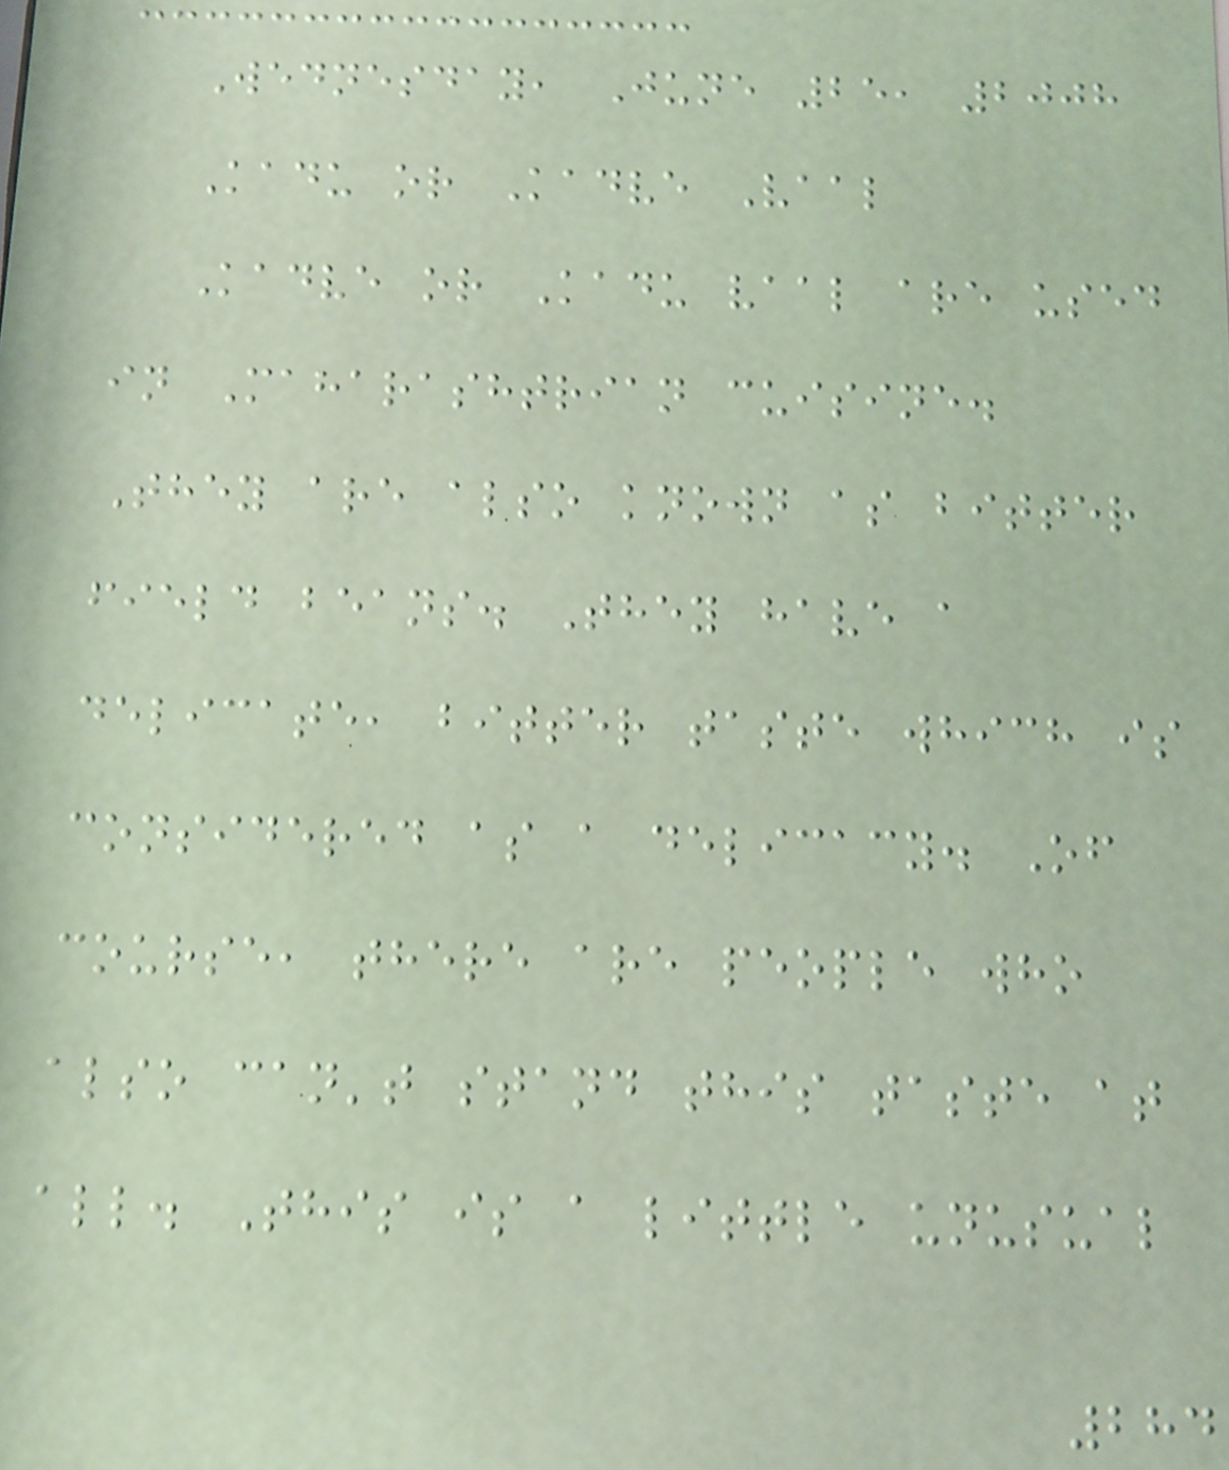Wednesday, June 25, 2008
Kadu or Kadve Vaal
Kadve or Kadu vaal are used
in Maharashtrian cuisine.
They are also known as bitter
field beans. They have a
delicate, bitter taste which is
considered as a delicacy. Of
course, there are people who
also can't stand this taste at
all. This is a little unusual
284
